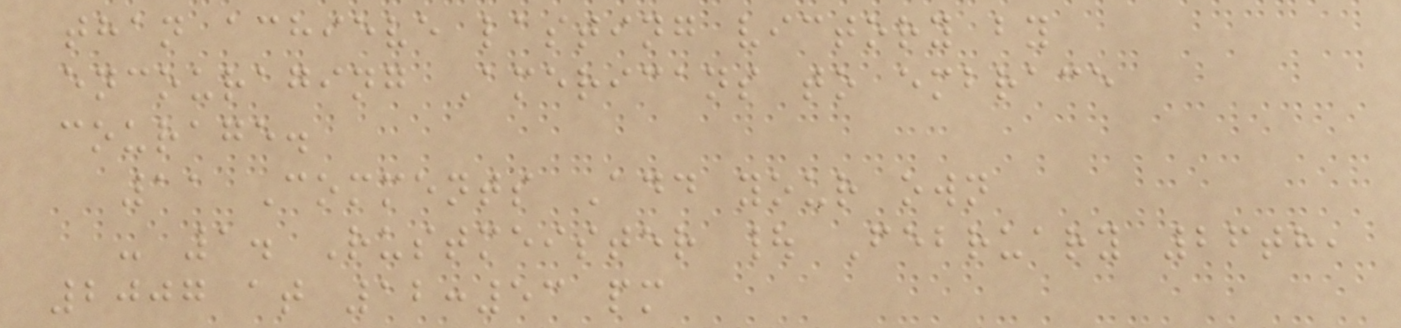than achieve lasting victory by
encouraging Americans to embrace
courage.
11 Comments Add your own
- 1. Rustmeister | February 26th,
2007 at 12:53 pm
